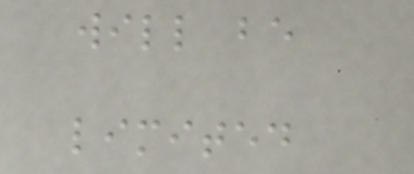will be
limited
